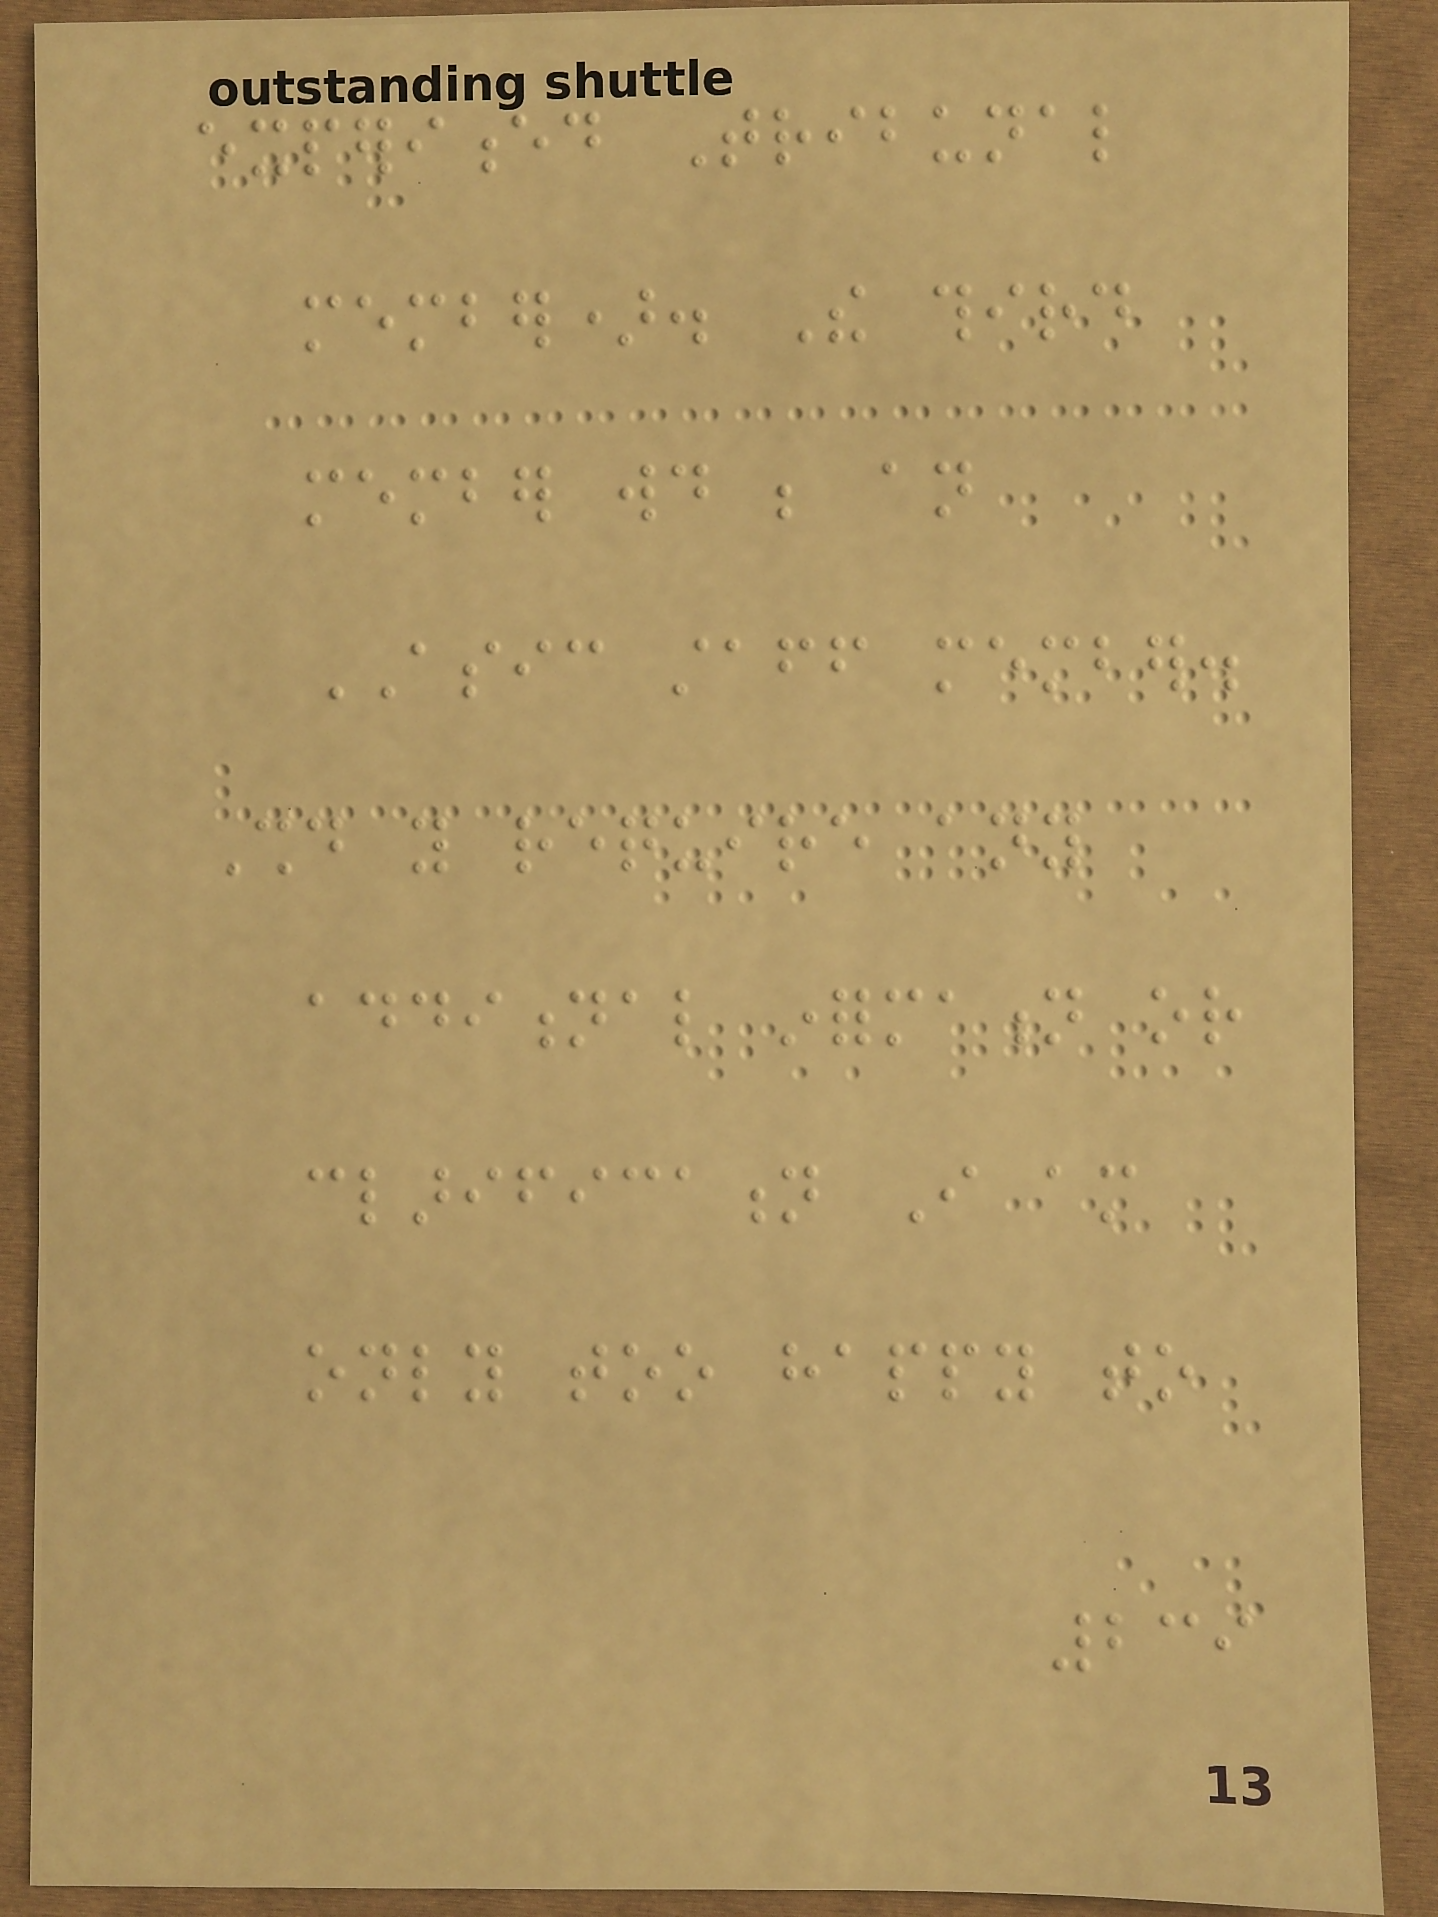experienced Tribunal
member). The third
member would be an
ASIC staff member.
Should you require any
additional information or
clarification I am
only too happy to
239
